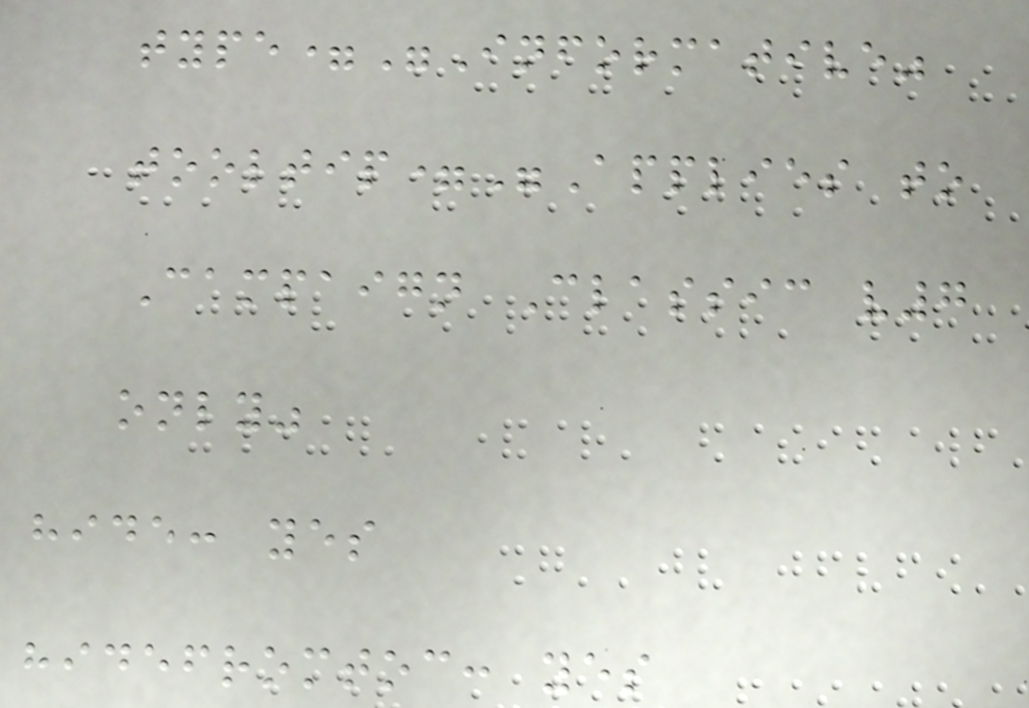type="Informative"
tooltip="Applies to
Campaign Classic v7
only"
hide: yes
hidefromtoc: yes
